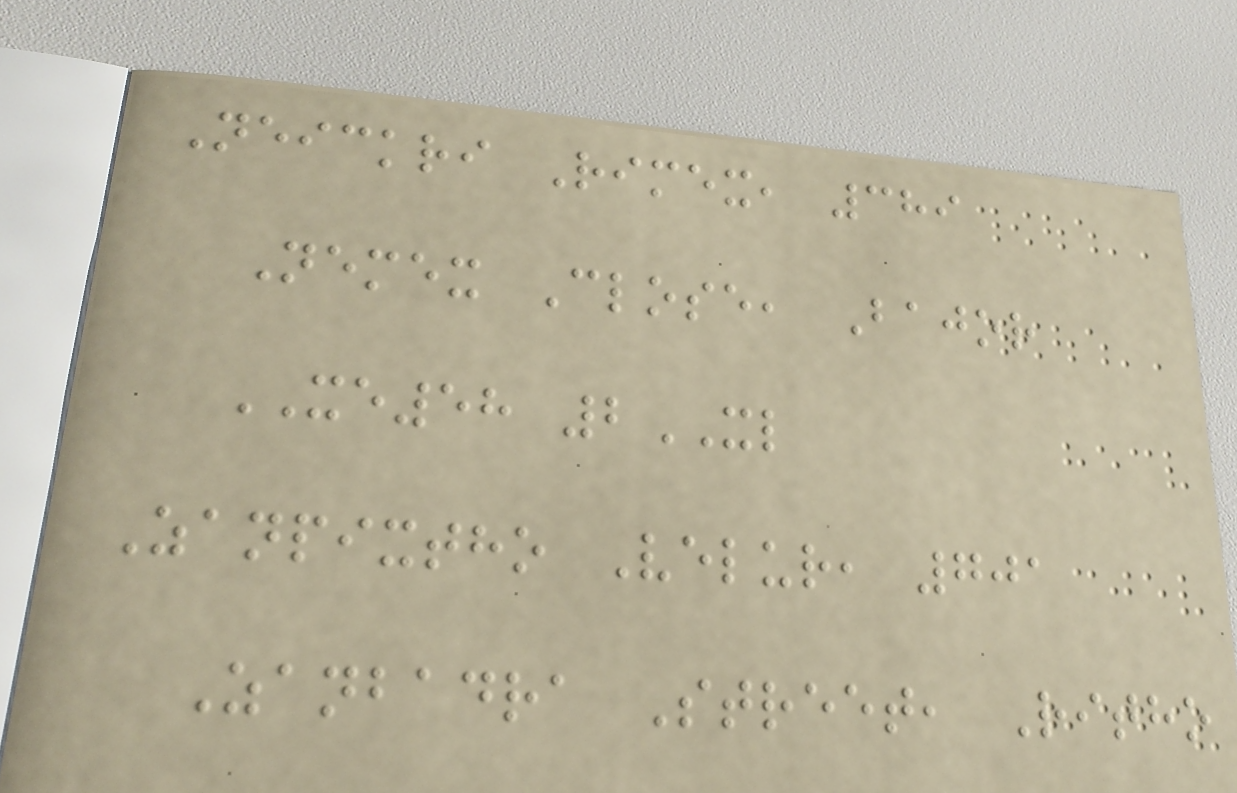Neickri Rimex, 389
Nemex Close, Bajor
XE58 2XL
Zanpixtho Velur, 701
Zanbadra Street, Ritho
